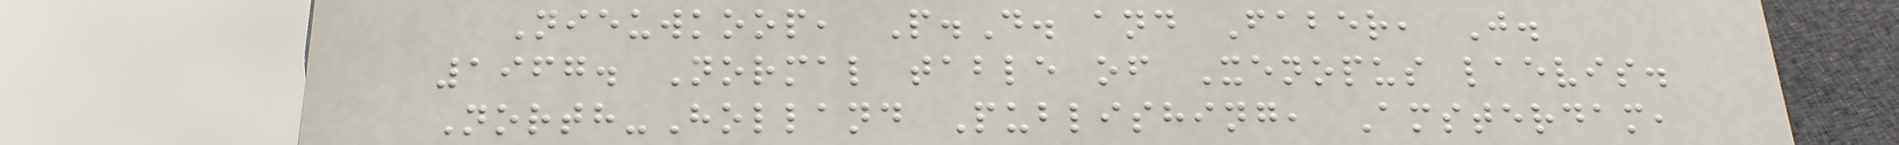Nieuwkoop, P.D. and Faber, J.
1967. Normal table of Xenopus laevis.
North-Holland Publishing, Amsterdam,
